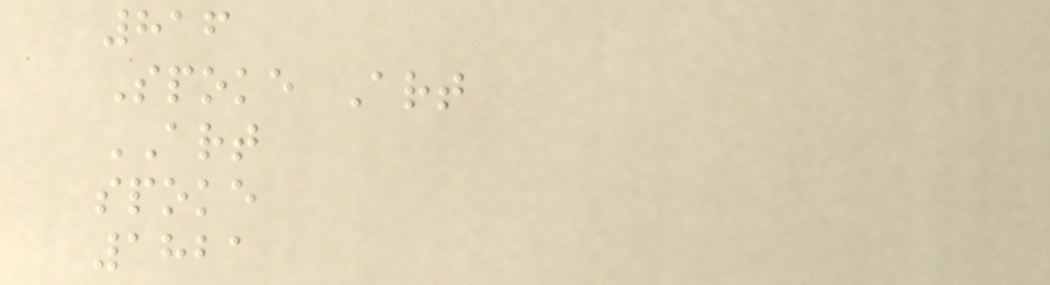816
Spoke Art
ART
spoke
1821
